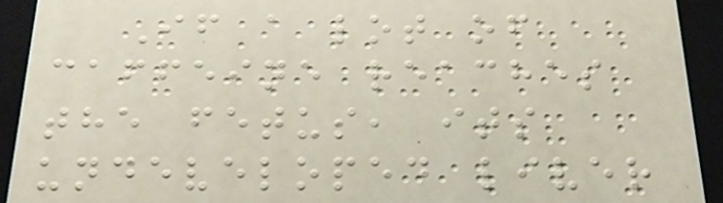If a lot of
caffeine reaches
the fetus, its
undeveloped liver
